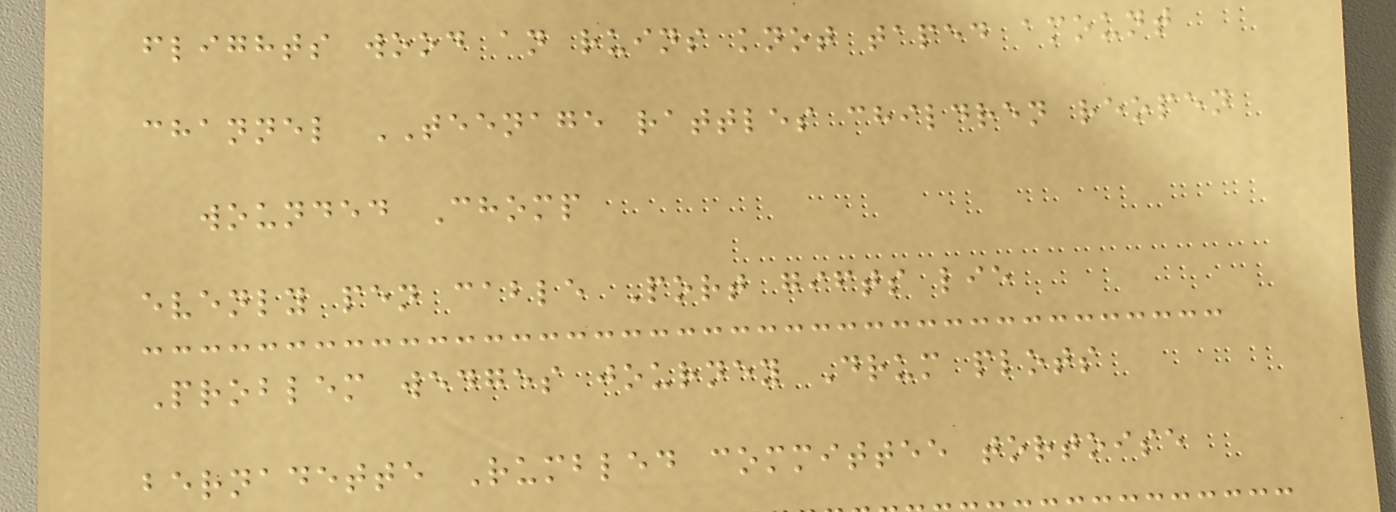flights wood an ruins knot taped amount
channel TEENAGE rattles children reopen
wounded Chomp
evenly pen cable Port gifts lie
Problem wedges journey Drum plots
bernadette Rumbled committee tortoise
